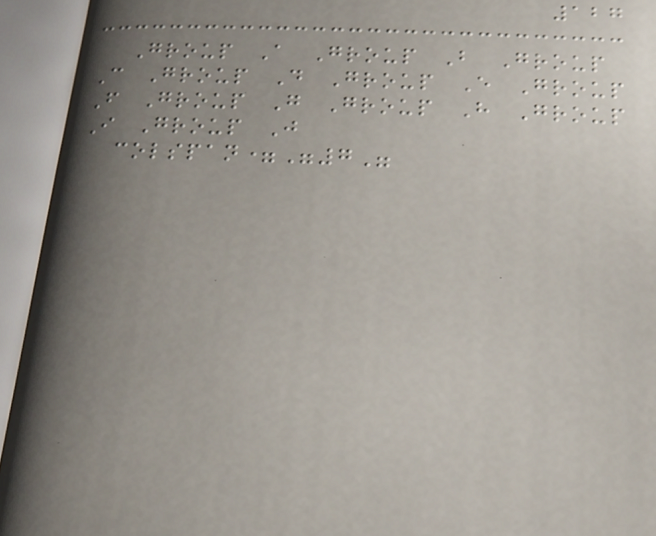127
Group A Group B Group
C Group D Group E Group
F Group G Group H Group
I Group J
colspan="7"
